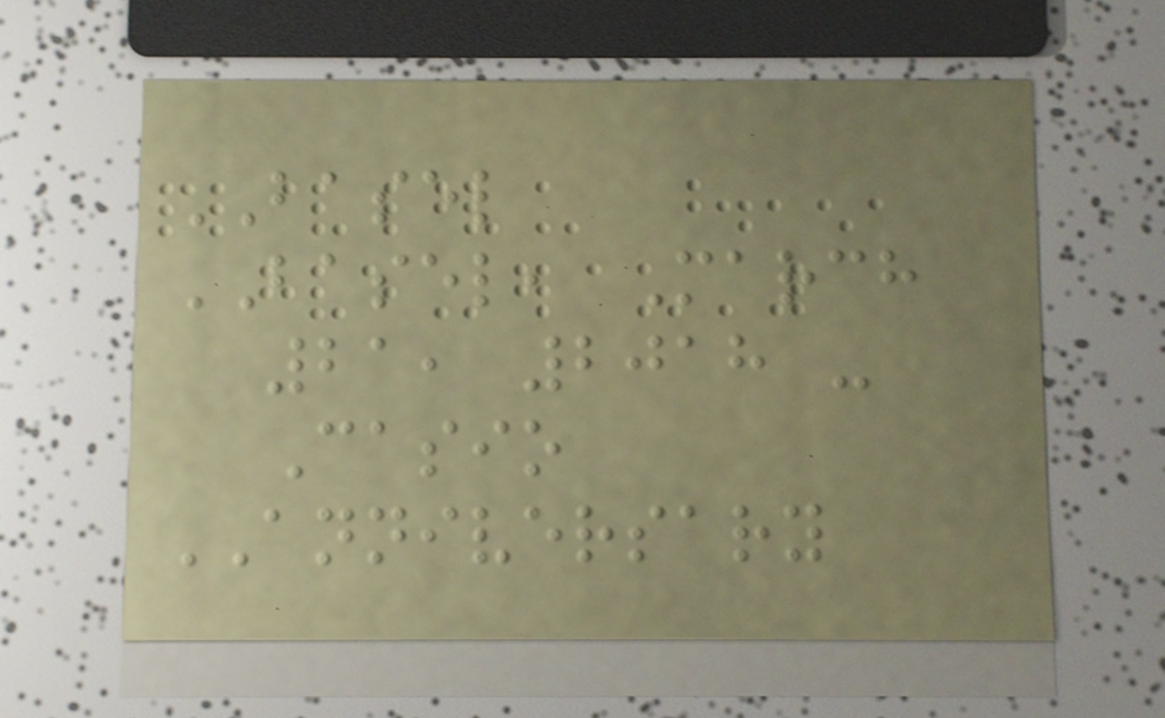BASEL
BASEL, March
21, 2018 -
Casio
ANNIVERSARY
